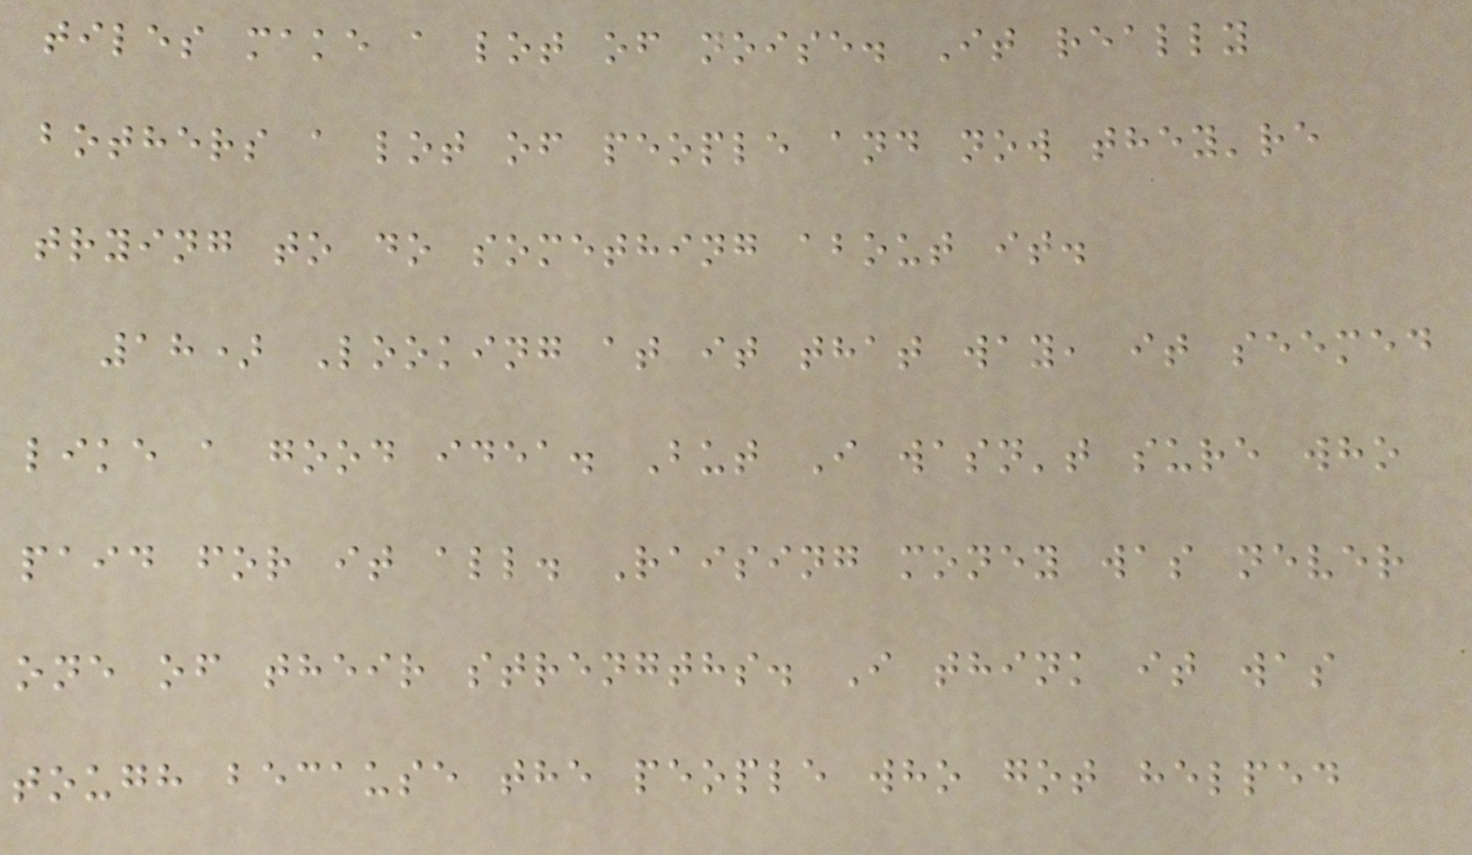tiles make a lot of noise. It really
bothers a lot of people and now they're
trying to do something about it.
18) Looking at it that way, it seemed
like a good idea. But I wasn't sure who
paid for it all. Raising money was never
one of their strengths. I think it was
tough because the people who got helped
